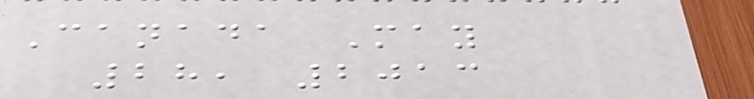Canada May
28, 2013
